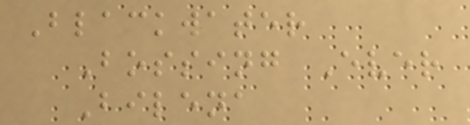Blackwater
Bossing Ever
Bilena
